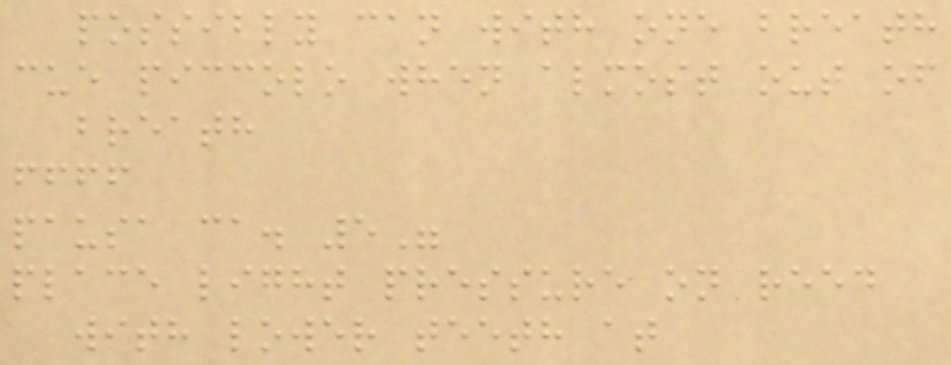possibly can with one breath
cue piccolo when almost out of
breath
ffff
pausa ca. 5"
place light pressure on reed
with lower teeth at
